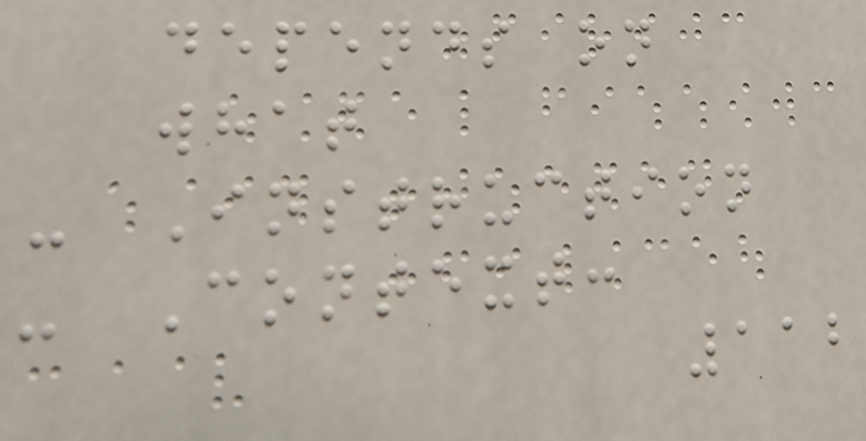depends on
what
- Instruction
- Context:
112
